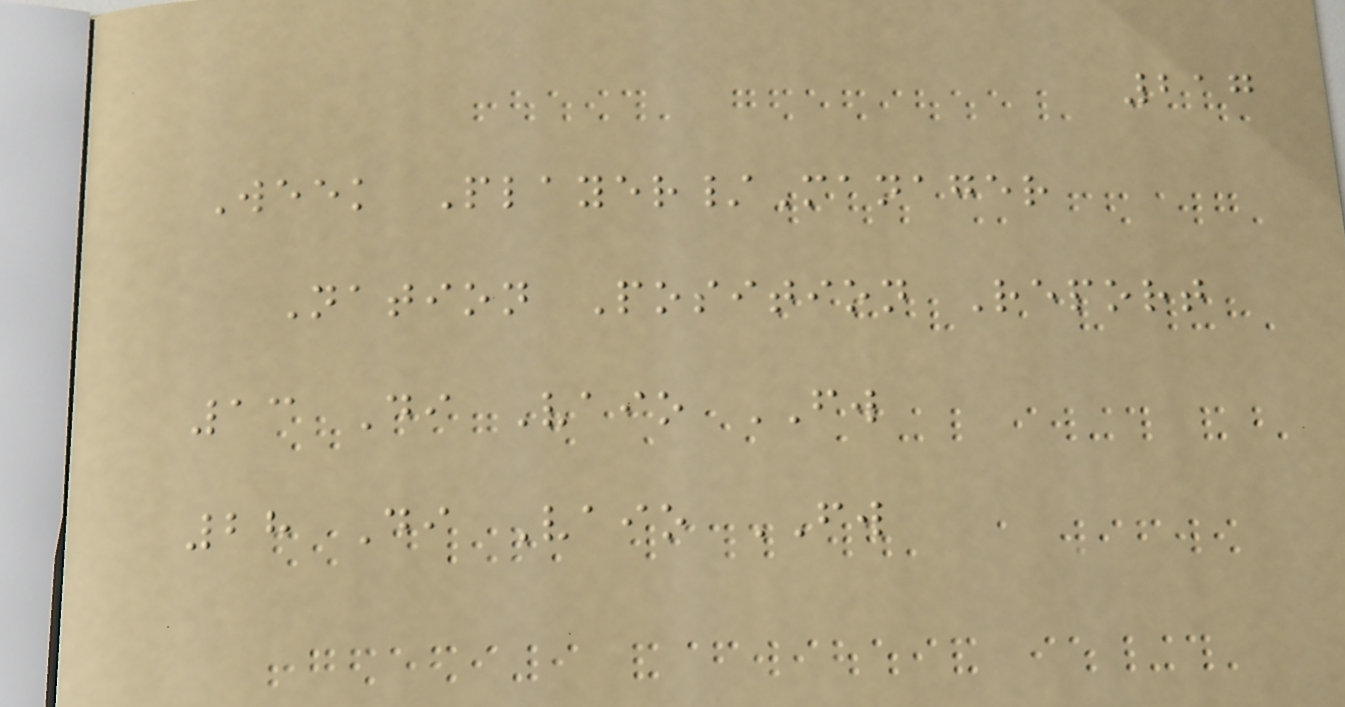217
Week Player/Manager
Nation Position Report
13 Di Vaio FW
28 Di Vaio FW
